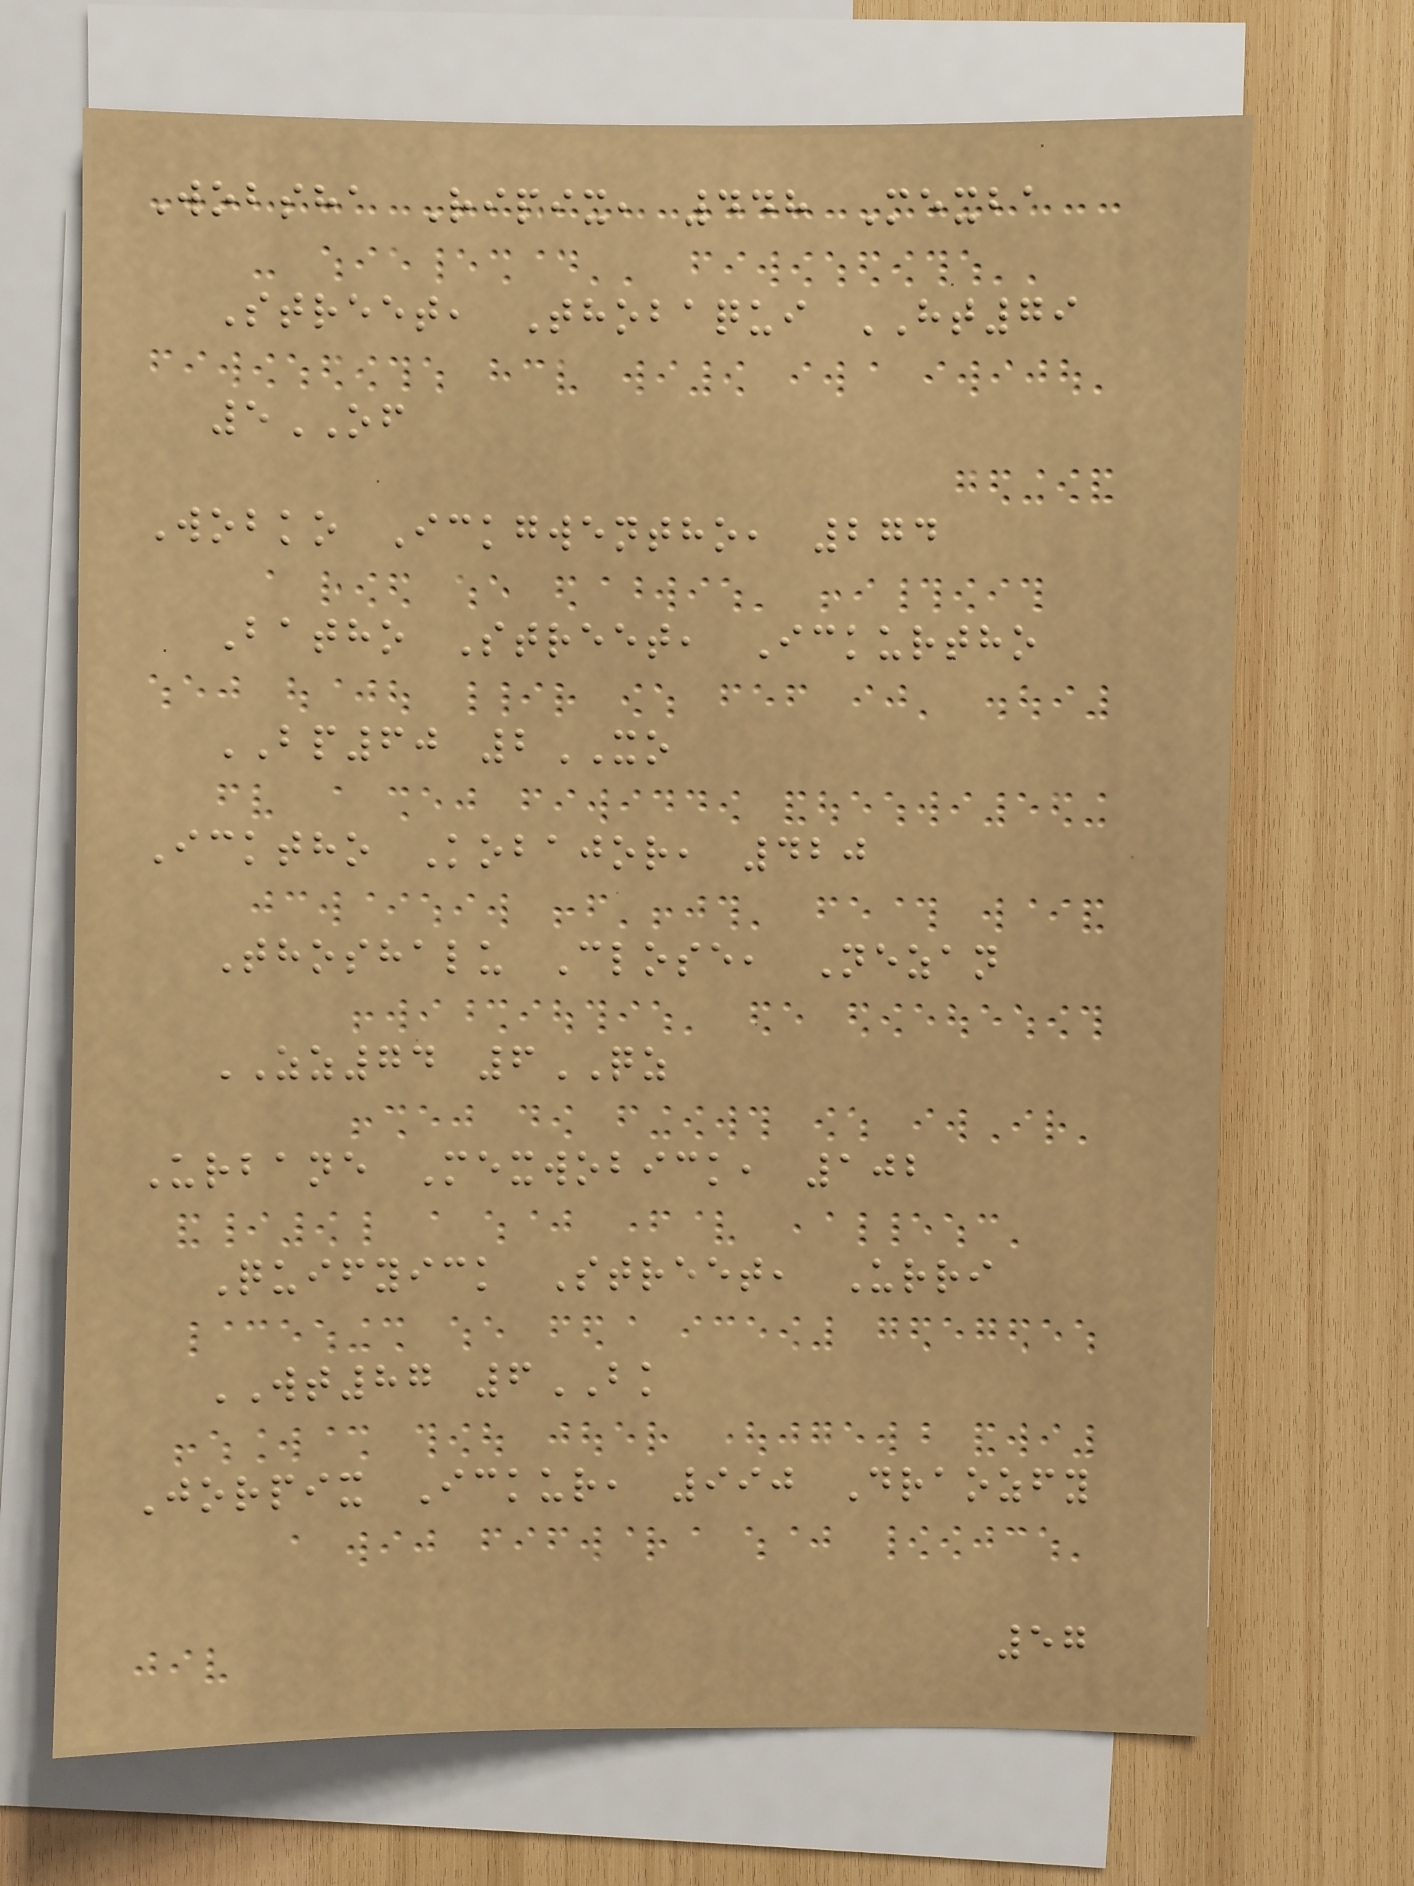Wobsha Ripix, 448 Mexba
Street, Thobaqui HT79
5OF
Wobko Ickgwentho, 274
Batho Street, Ickurtho
BP60 2XO
Icktho Kobajor, 420
Thoshalu Close, Nezan
ZZ74 6QZ
Urbane Mexwobick, 102
Quifyick Street, Urri
WT87 6BK
Jorpix Ickur, 990 Draozfy
57
